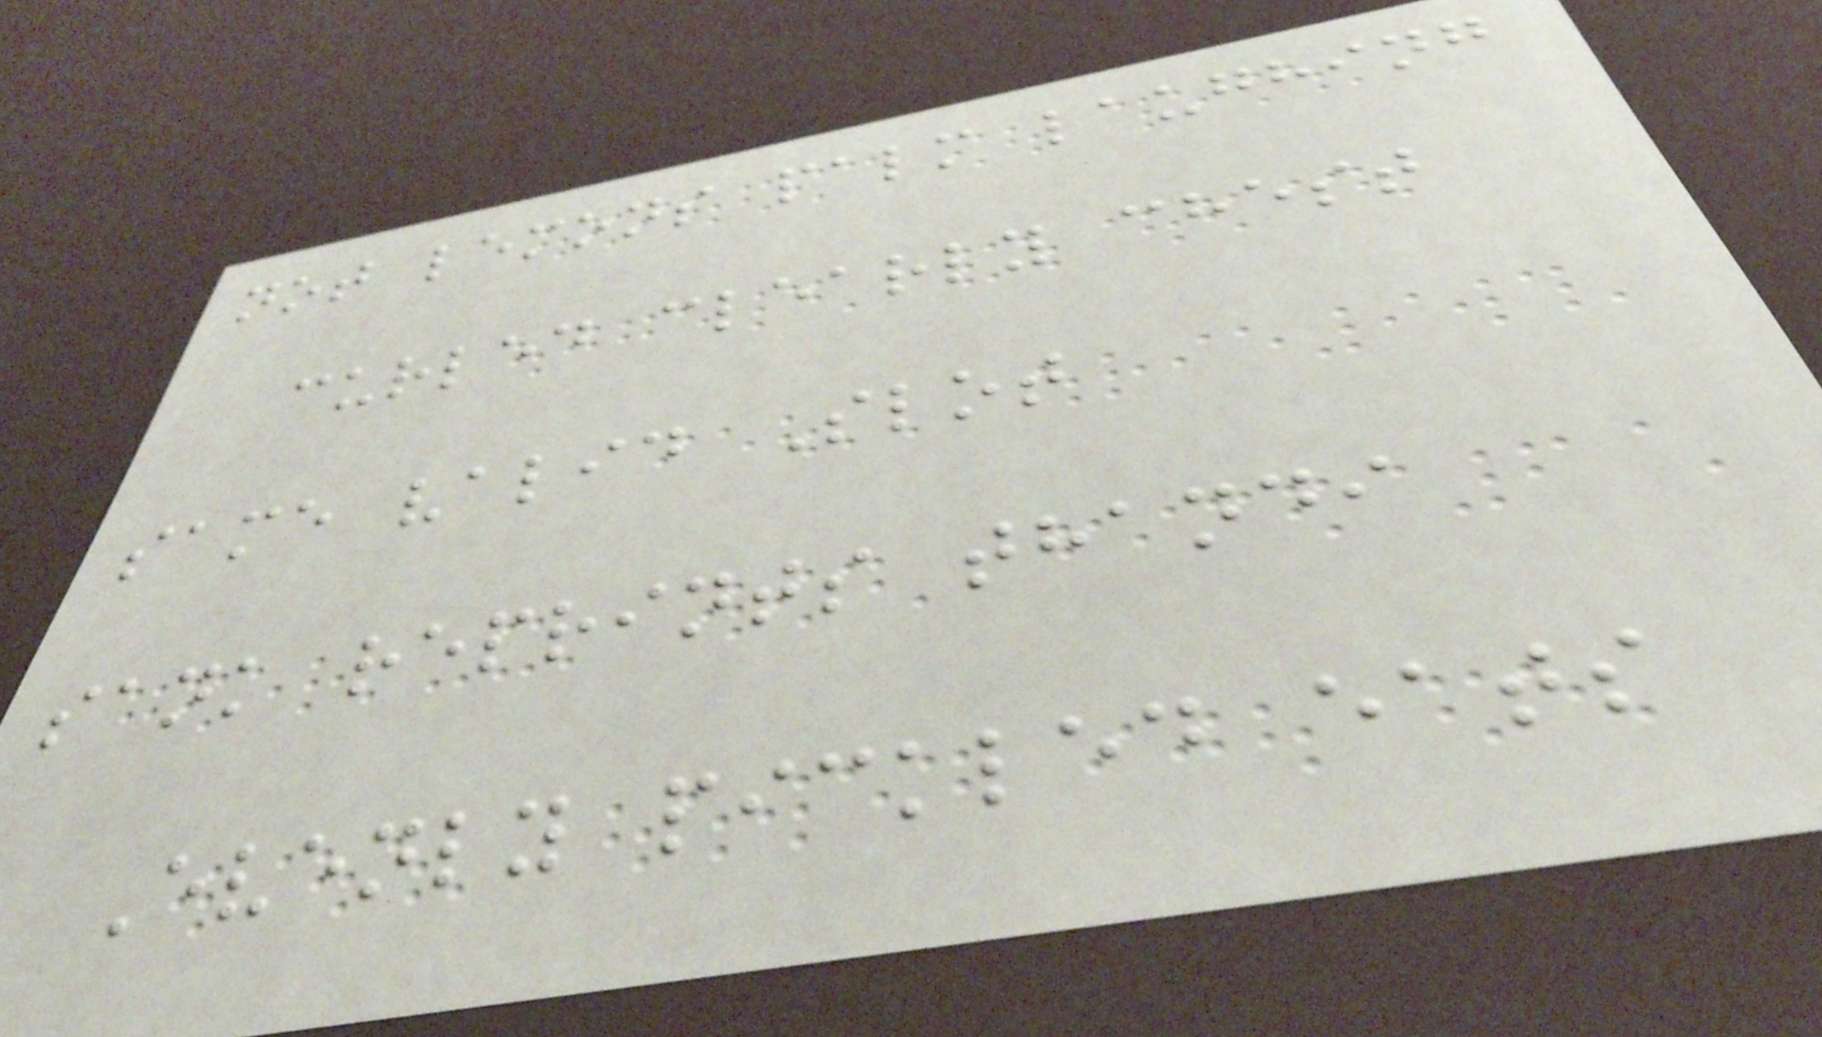not lemons palm laughing
curled clearly chest
same valid Slot
sank reprints thandi
Evenly pickled eats
